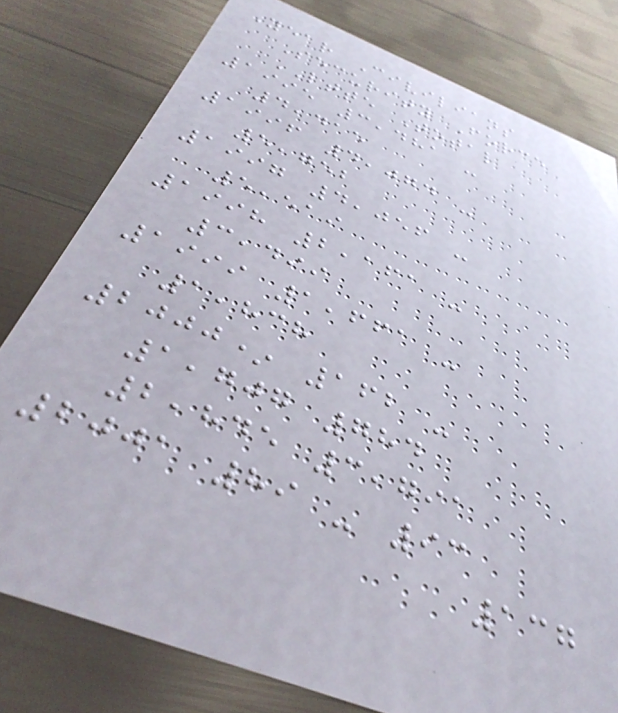Year Civilians
Security Force
LTTE Total
1995 3,481 -
4,415
1996 4,074 -
5,752
1997 4,056 -
5,519
1998 2,161 -
3,499
1999 1,661 -
1,838
2000* 162 -
1,707 784
2,845 3,791
2001 89 - 93
137
